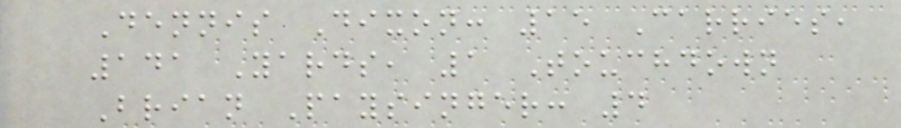Dennis Dixon: 15 Carries,
141 Yards, 1 Touchdown
Brian Paysinger: 4
